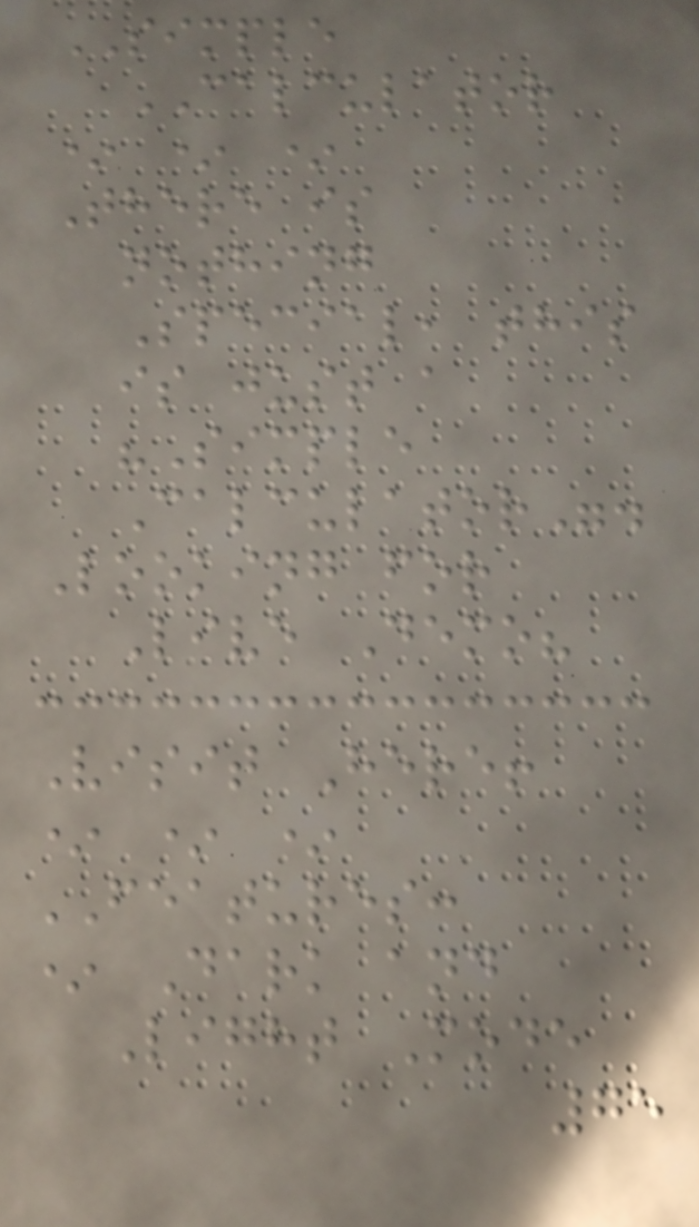SIMPLE
CALCULATOR
* * *
There is
nothing
Special, this
is just a
"Simple
Calculator".
Looking for
Live Demo?
Visit Here!
* * *
FEATURES:
* Dark and
Light Mode
75
